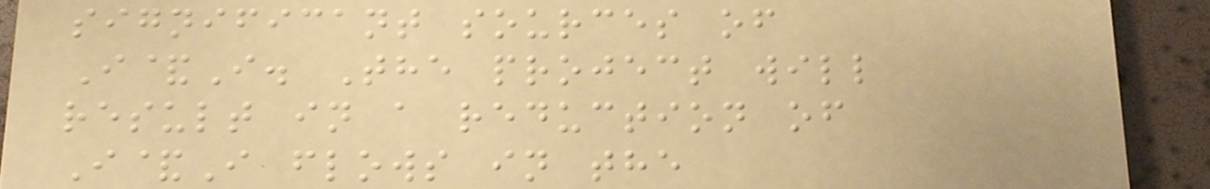significant sources of
I&I. The project will
result in a reduction of
I&I flows in the
